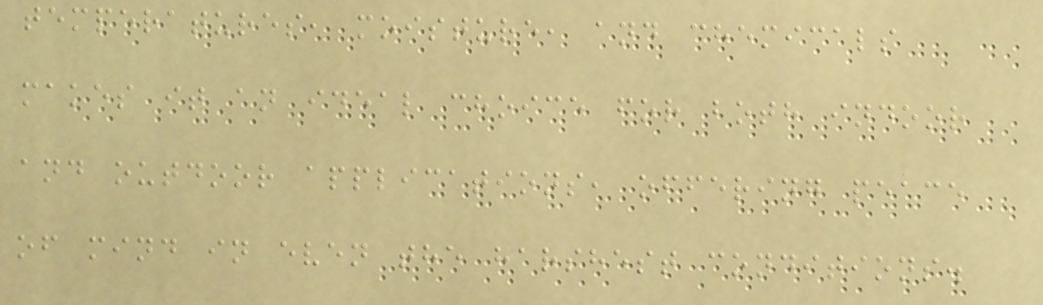temperatures, moisture, and chemicals
makes it an ideal choice for both indoor
and outdoor applications, offering peace
of mind in even the harshest conditions.
